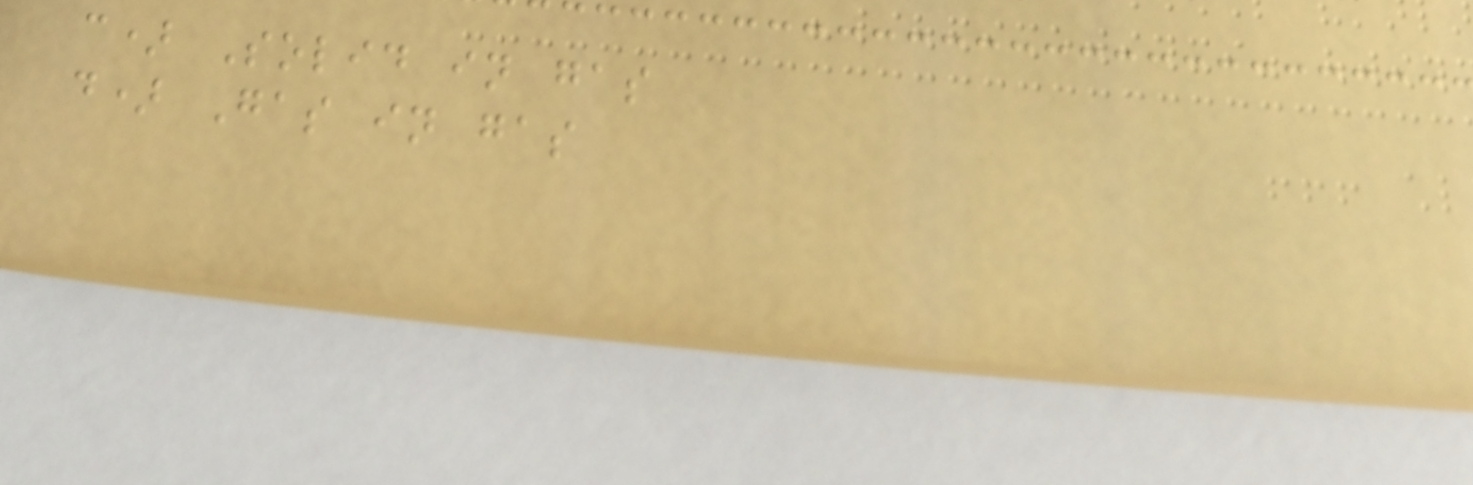c) Solid in gas
d) Gas in gas
